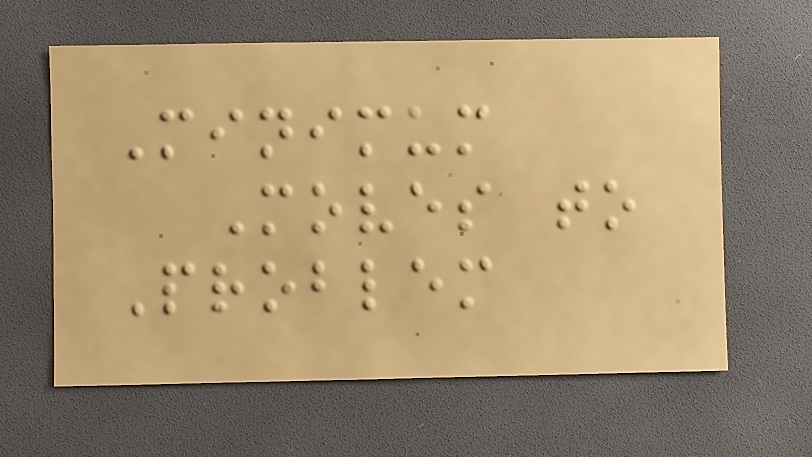Minimum
Moves to
Problem
